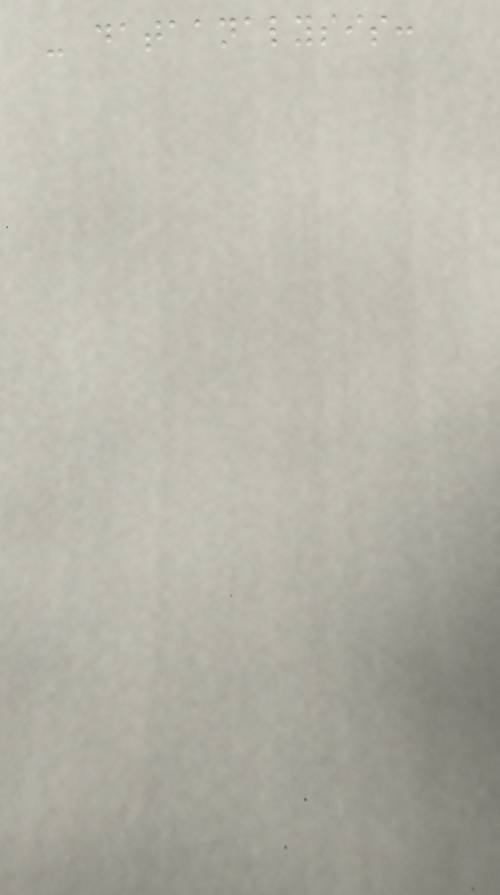- dataanalysis:
